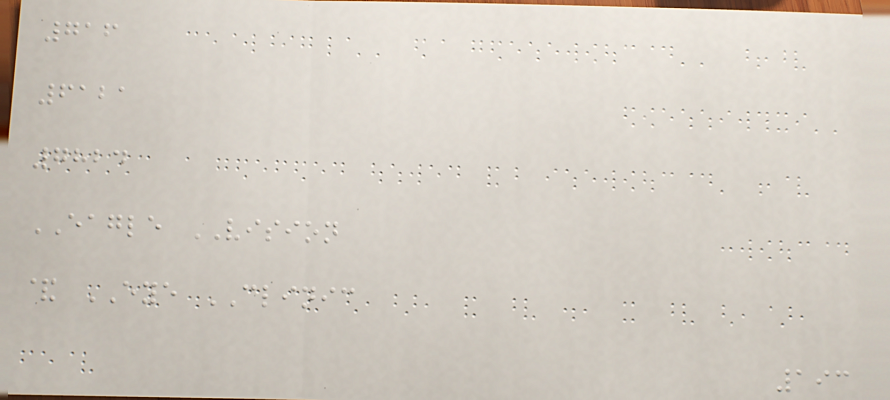716
6121
7824
EAGLE VISION
& EYE CLINIC
193
